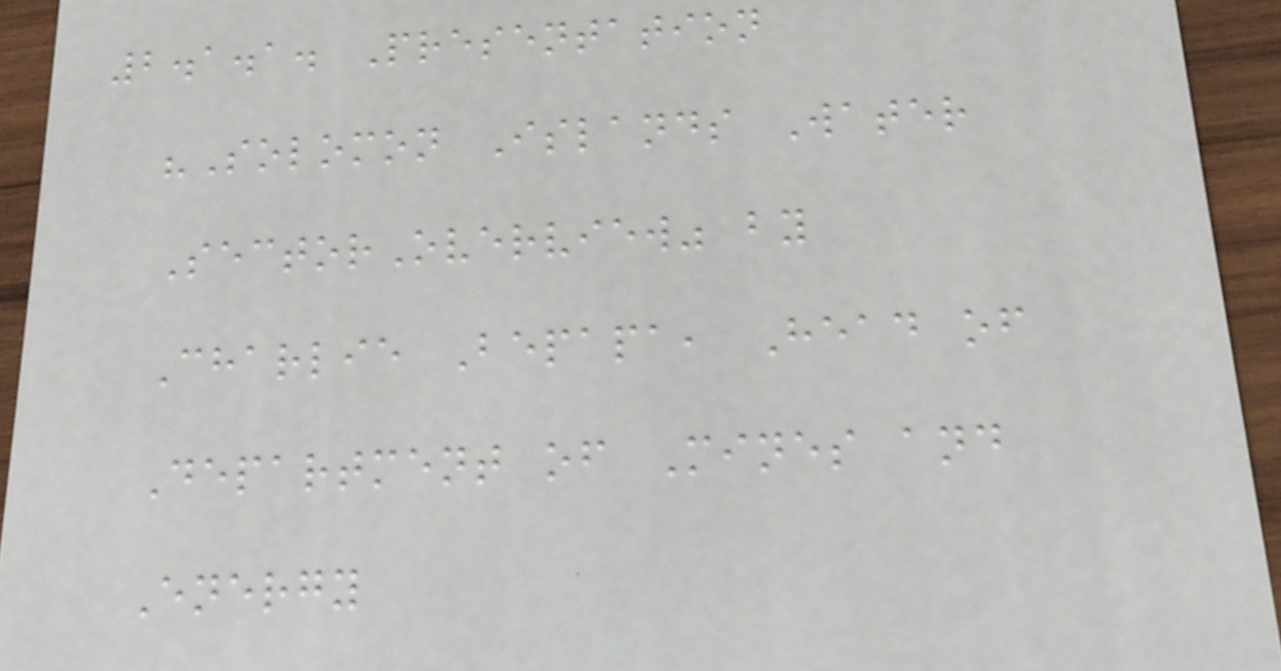2.1.1. Presentation
"Solomon Islands Water
SectorOverview" by
Charlie Bepapa, Head of
Department of Mines and
Energy
